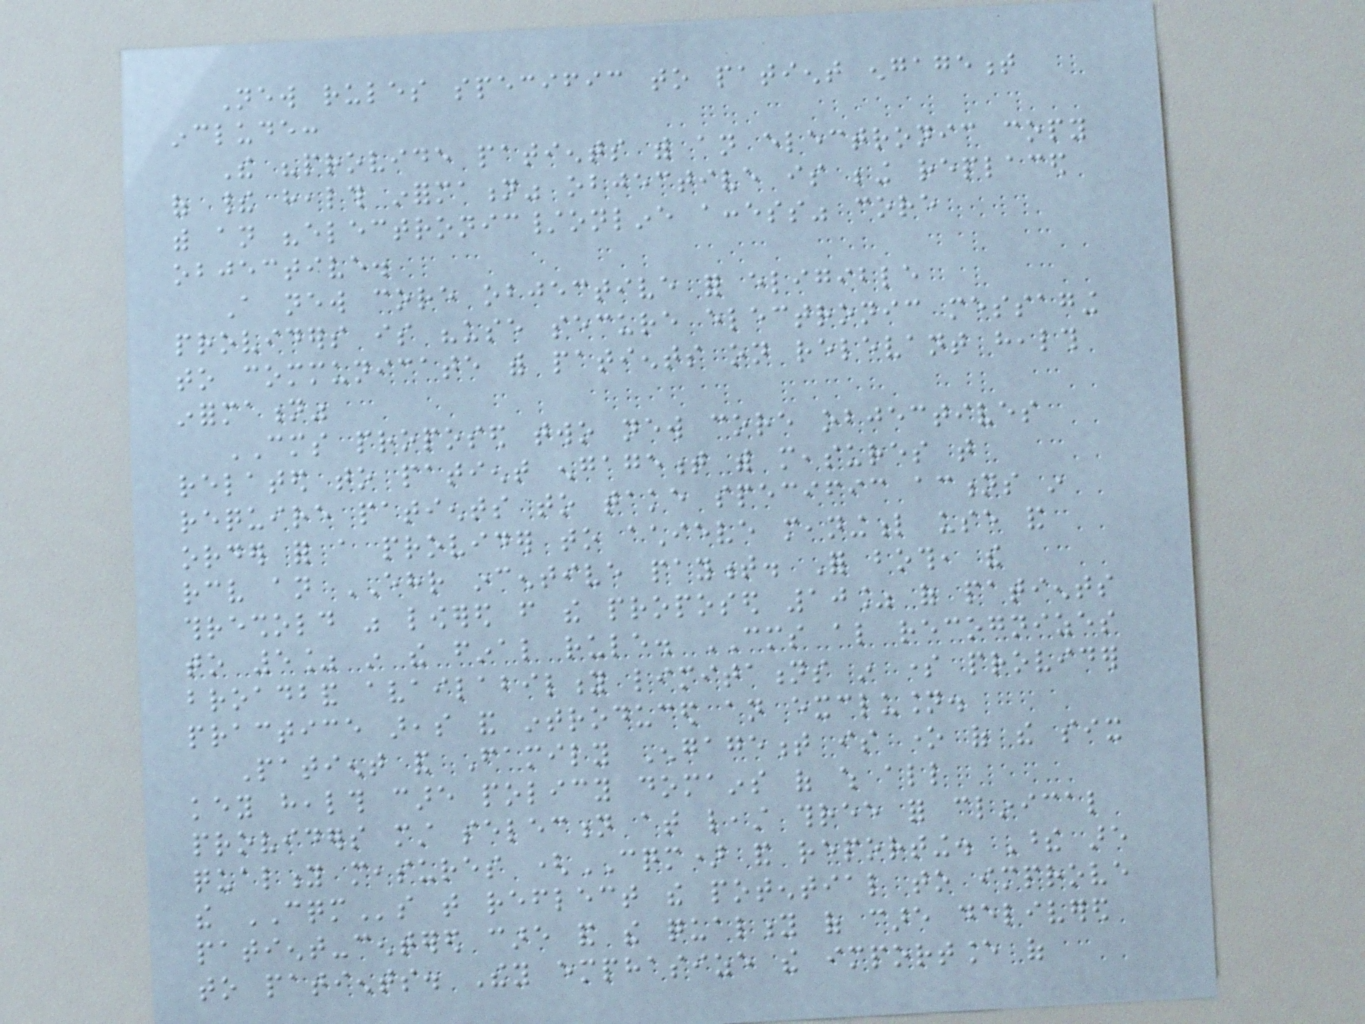New rules specific to patient engagement
include:
The "provide patients with an electronic copy
of their health information" objective is being replaced
with an "electronic/online access" core
objective.
A new core objective for eligible
providers is "use secure electronic messaging
to communicate with patients on relevant health
information"
CMS proposed two new core objectives
related to patient engagement with measures that
require patients to take specific actions in
order for a provider to achieve meaningful use and
receive an EHR incentive payment. For both, the
threshold was lowered from the proposed 10% of patients
to 5% in the final rule. CMS also recognizes
broadband availability limitations in some provider
practice areas and introduced an exclusion.
Patient and Family Engagement is one of the six
key health care policy domains of which all
providers must selection at least three for clinical
quality measures (CQM) and reporting. These are
the CQMs that reflect the potential to improve
patient-centered care and the quality of care delivered
to patients. They emphasize the importance of
